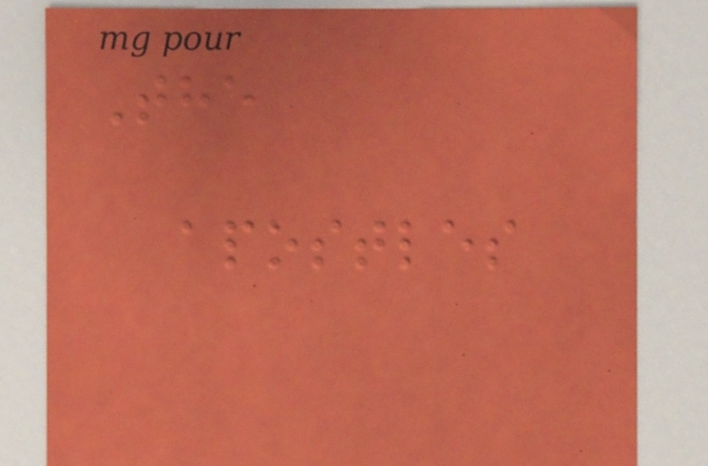The
apostles
